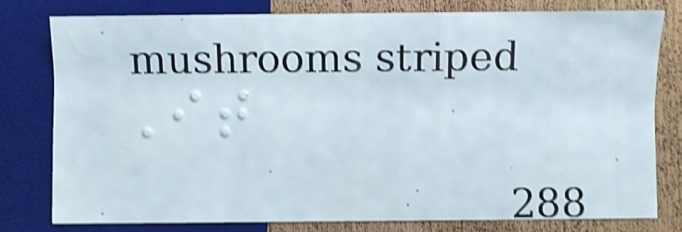It
